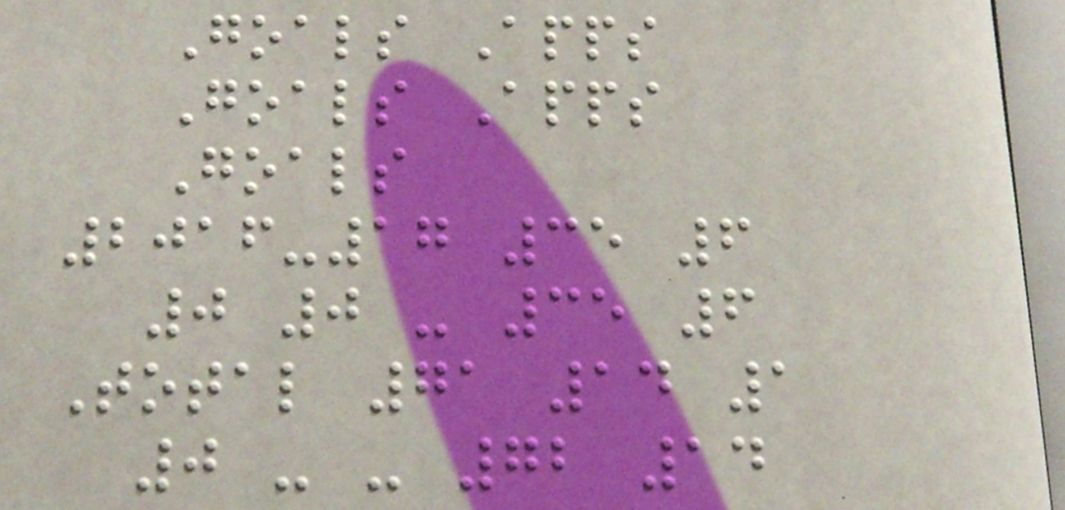Goals Apps
Goals Apps
Goals
2016-17 35 6
0 0 - 35 6
Total 71 14 1
0 - - 72 14
